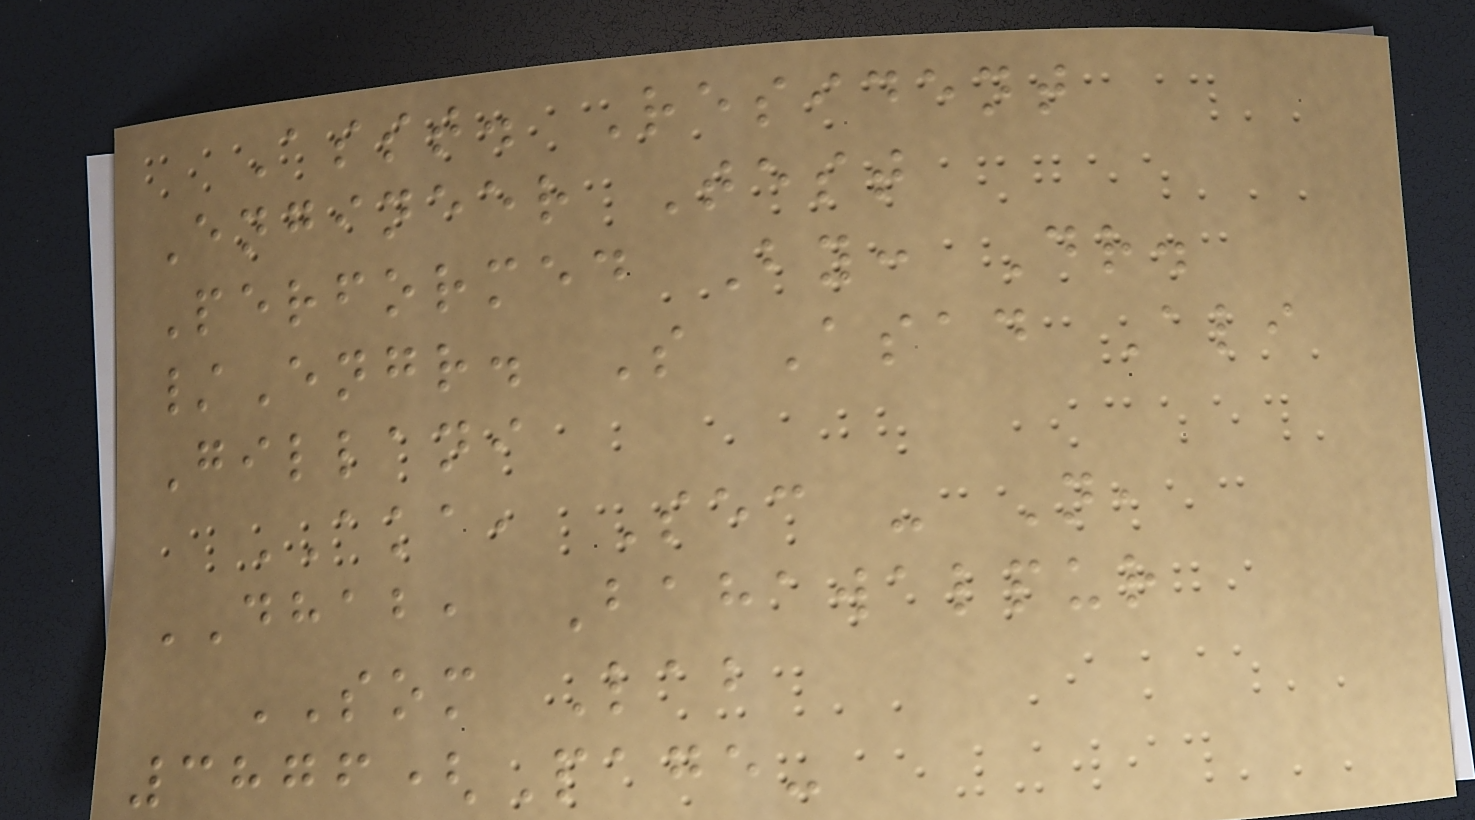Asst. Resident
Engineer Test
Performed By: Dr.
/Engr. S Asad Ali
Gillani
AKA, Sec - N,
DHAB, Bahawalpur
SOM Lab
3876(Page-
